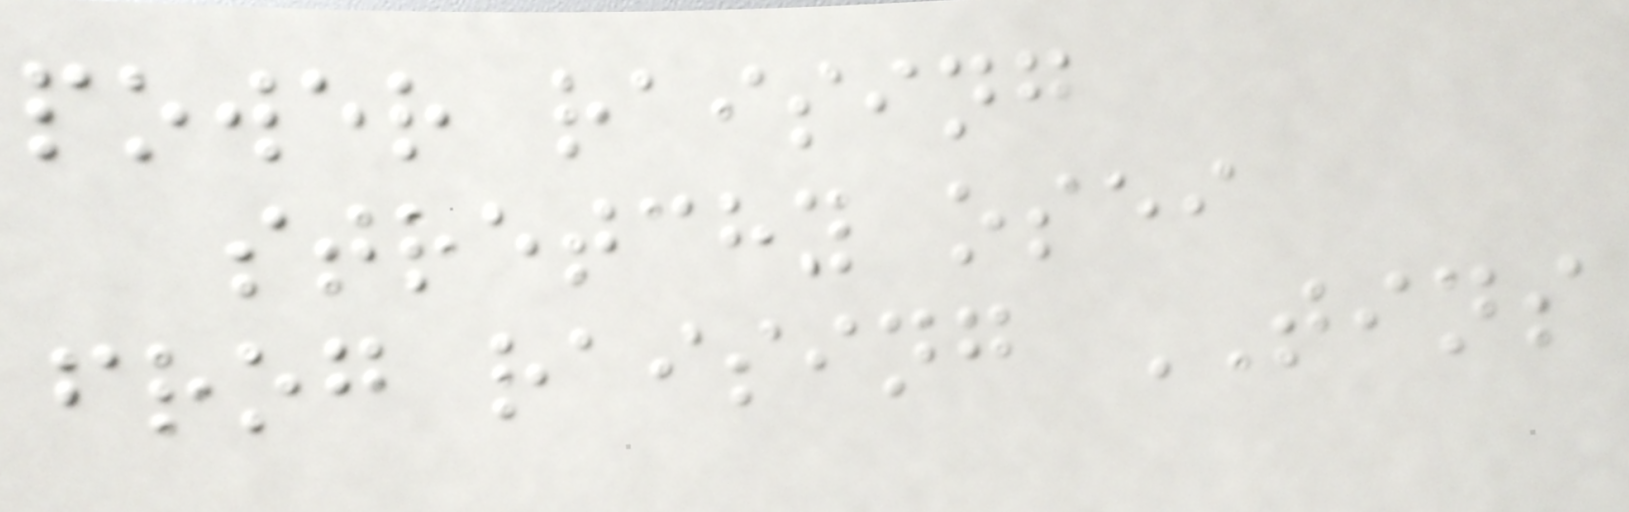power raising
stretchy osei
frog raising TINS
